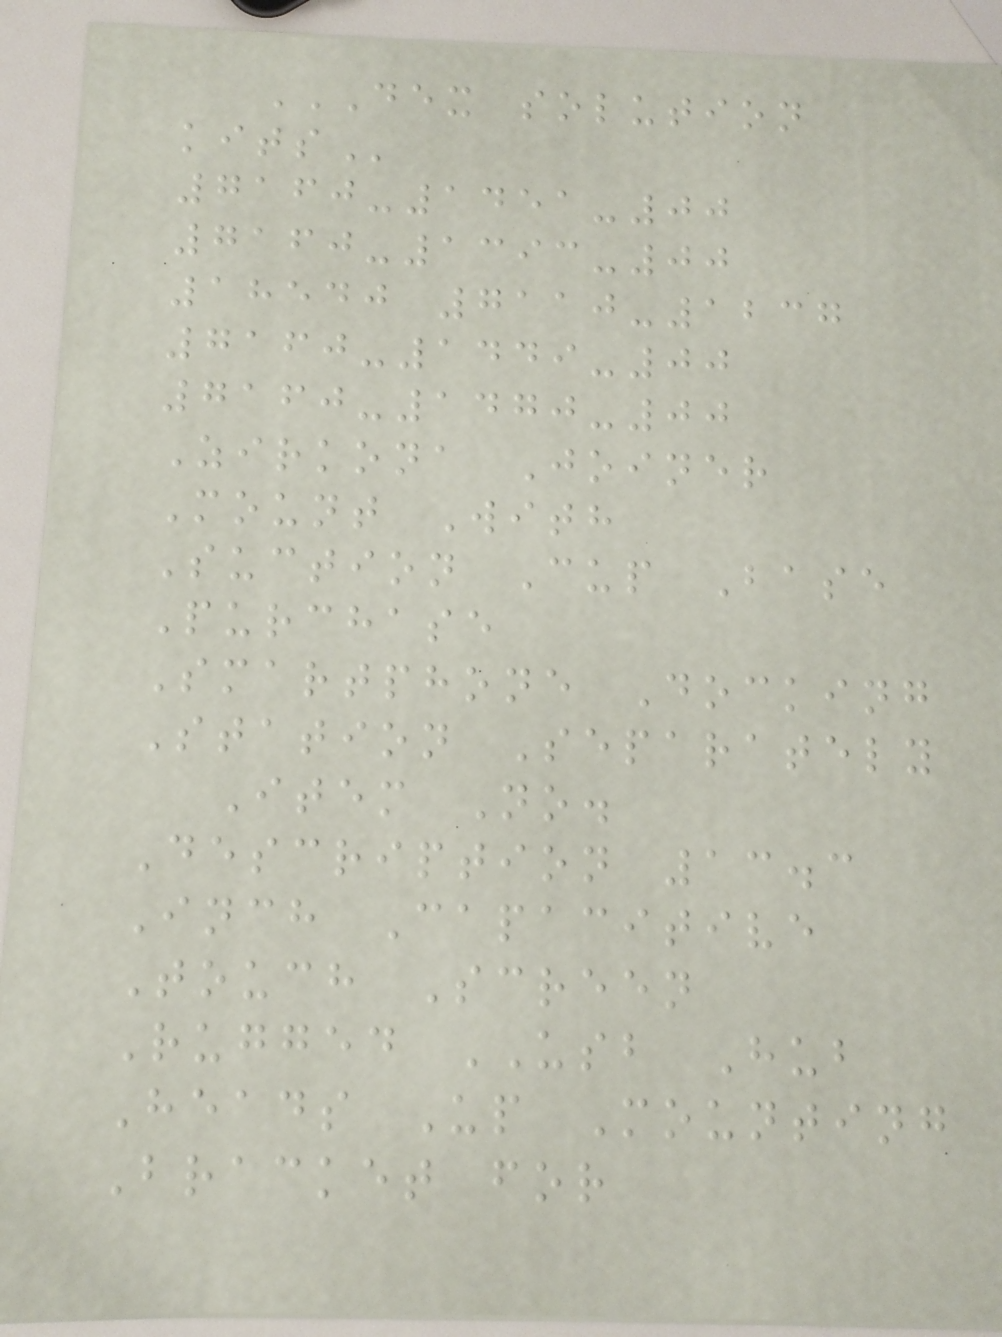DEX SOLUTION
KITS
7160-1451-00
7160-1393-00
18540 7110-1237
7160-1449-00
7160-1470-00
Zirkona Joiner
Mount With
Suction Cup Base
Purchase
Smartphone Docking
Station Separately
Item No.
Description 13.3
Inch Capacitive
Touch Screen
Rugged USB Hub
Heads Up Mounting
Bracket for
